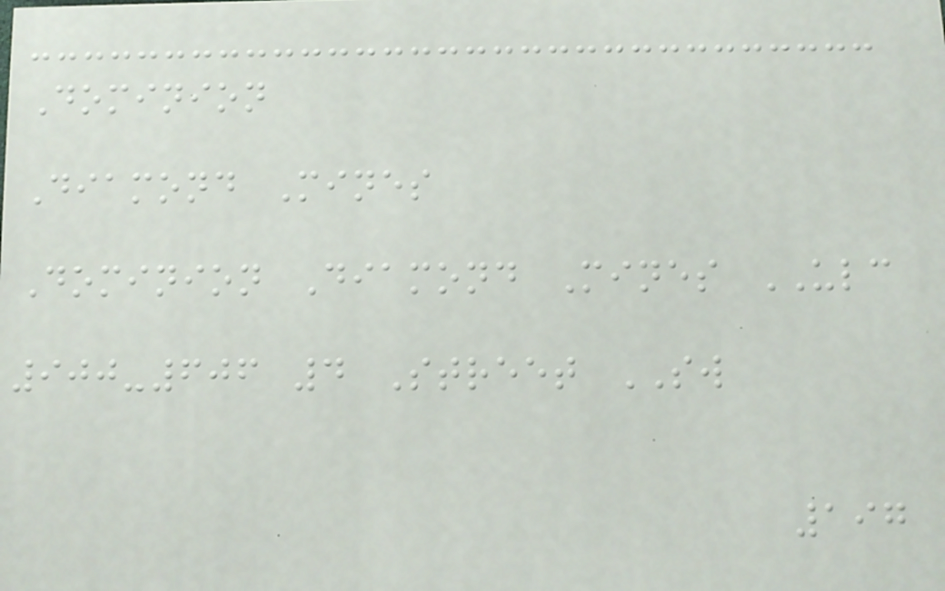Dominion
Diamond Mines
Dominion Diamond Mines ULC
900-606 4 Street SW
197
